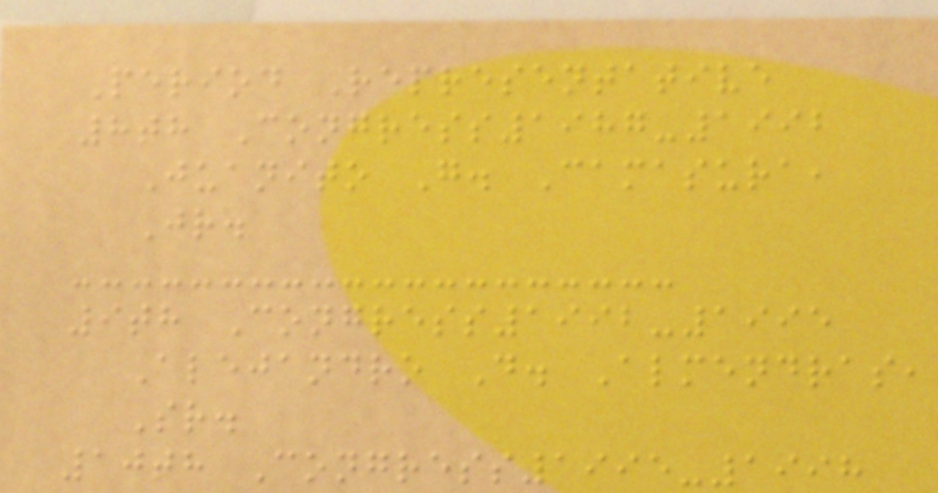Period Representative
8th Congress1987-1992
Juanito G. Camasura,
Jr.
9th Congress1992-1995
Alejandro D. Almendras,
Sr.
10th Congress1995-1998
